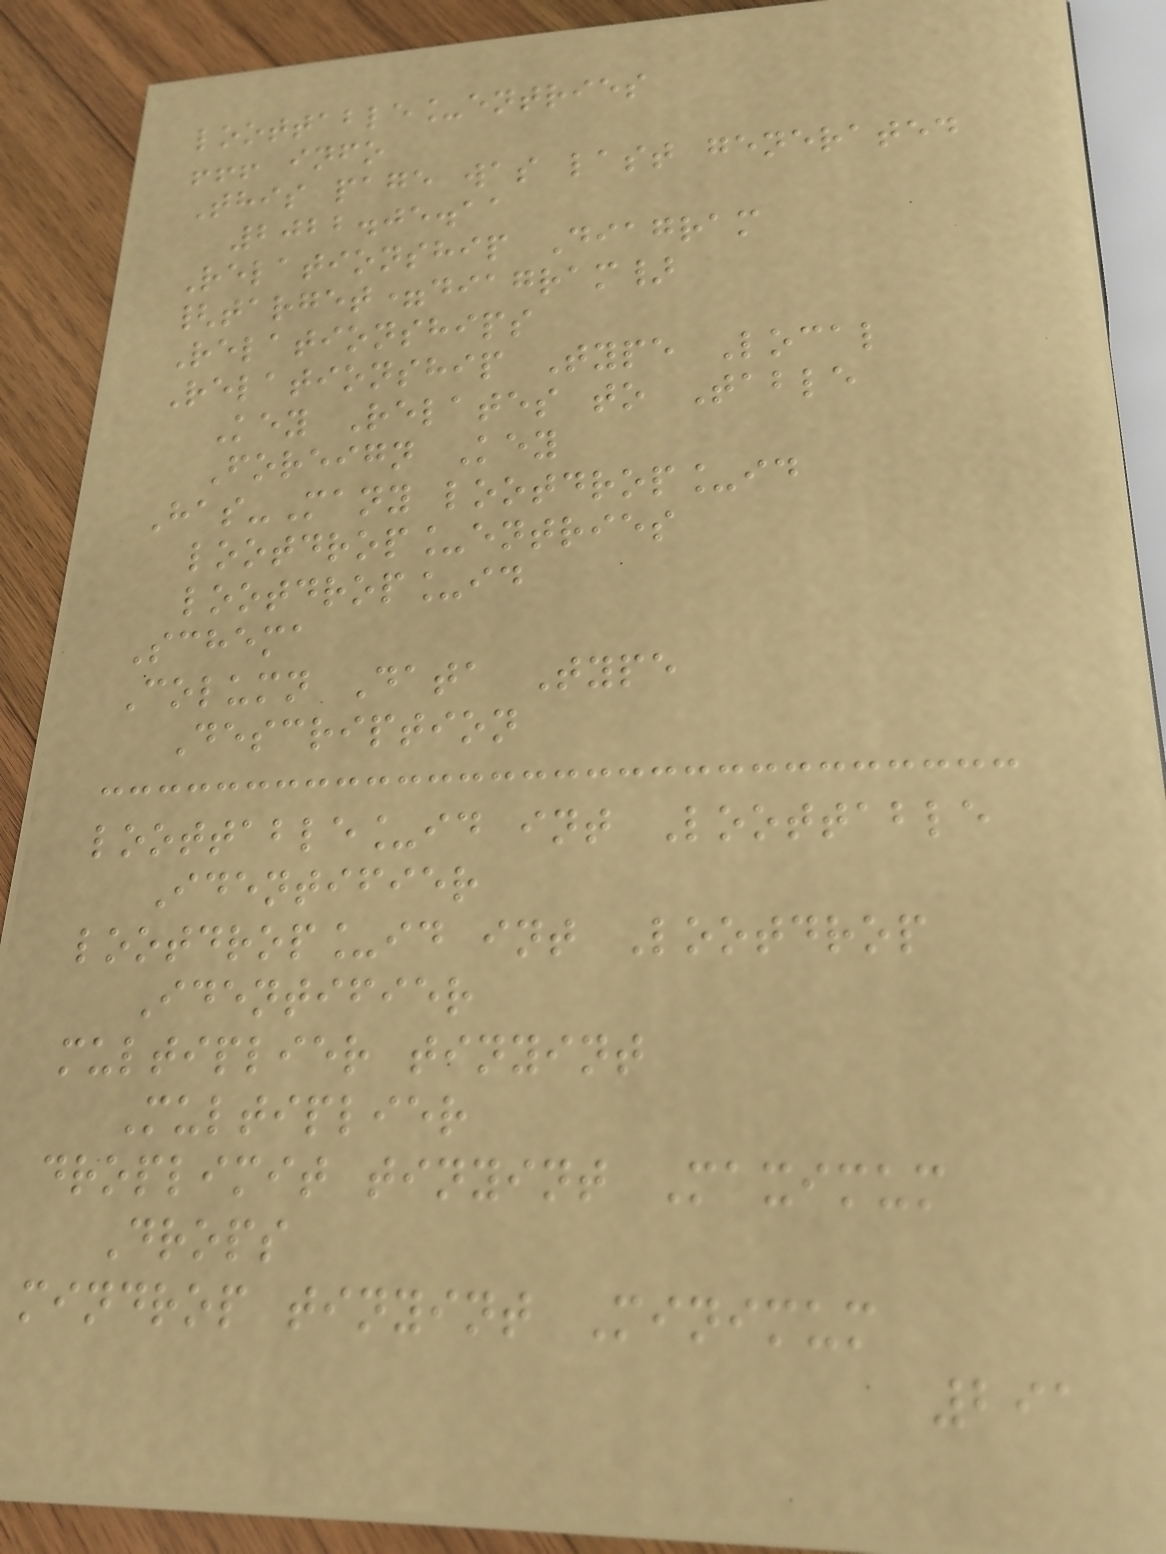loottable_entries
!!! info
This page was last generated
2022.05.11
Relationship Diagram
{target=diagram}
Relationships
Relationship Type Local
Key Relates to Table
Foreign Key
Has-Many lootdrop_id
lootdrop_entries
lootdrop_id
Schema
Column Data Type
Description
loottable_id int Loottable
Identifier
lootdrop_id int Lootdrop
Identifier
multiplier tinyint
Multiplier
droplimit tinyint Maximum
Drops
mindrop tinyint Minimum
291
